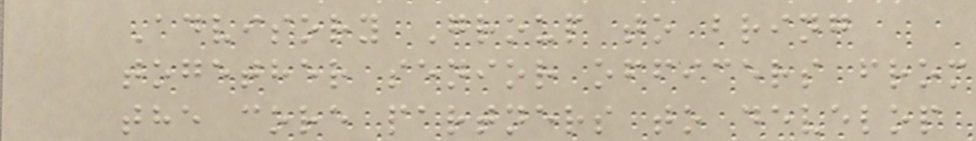Advisory Group to bring
together senior officers from
the core partners to develop
